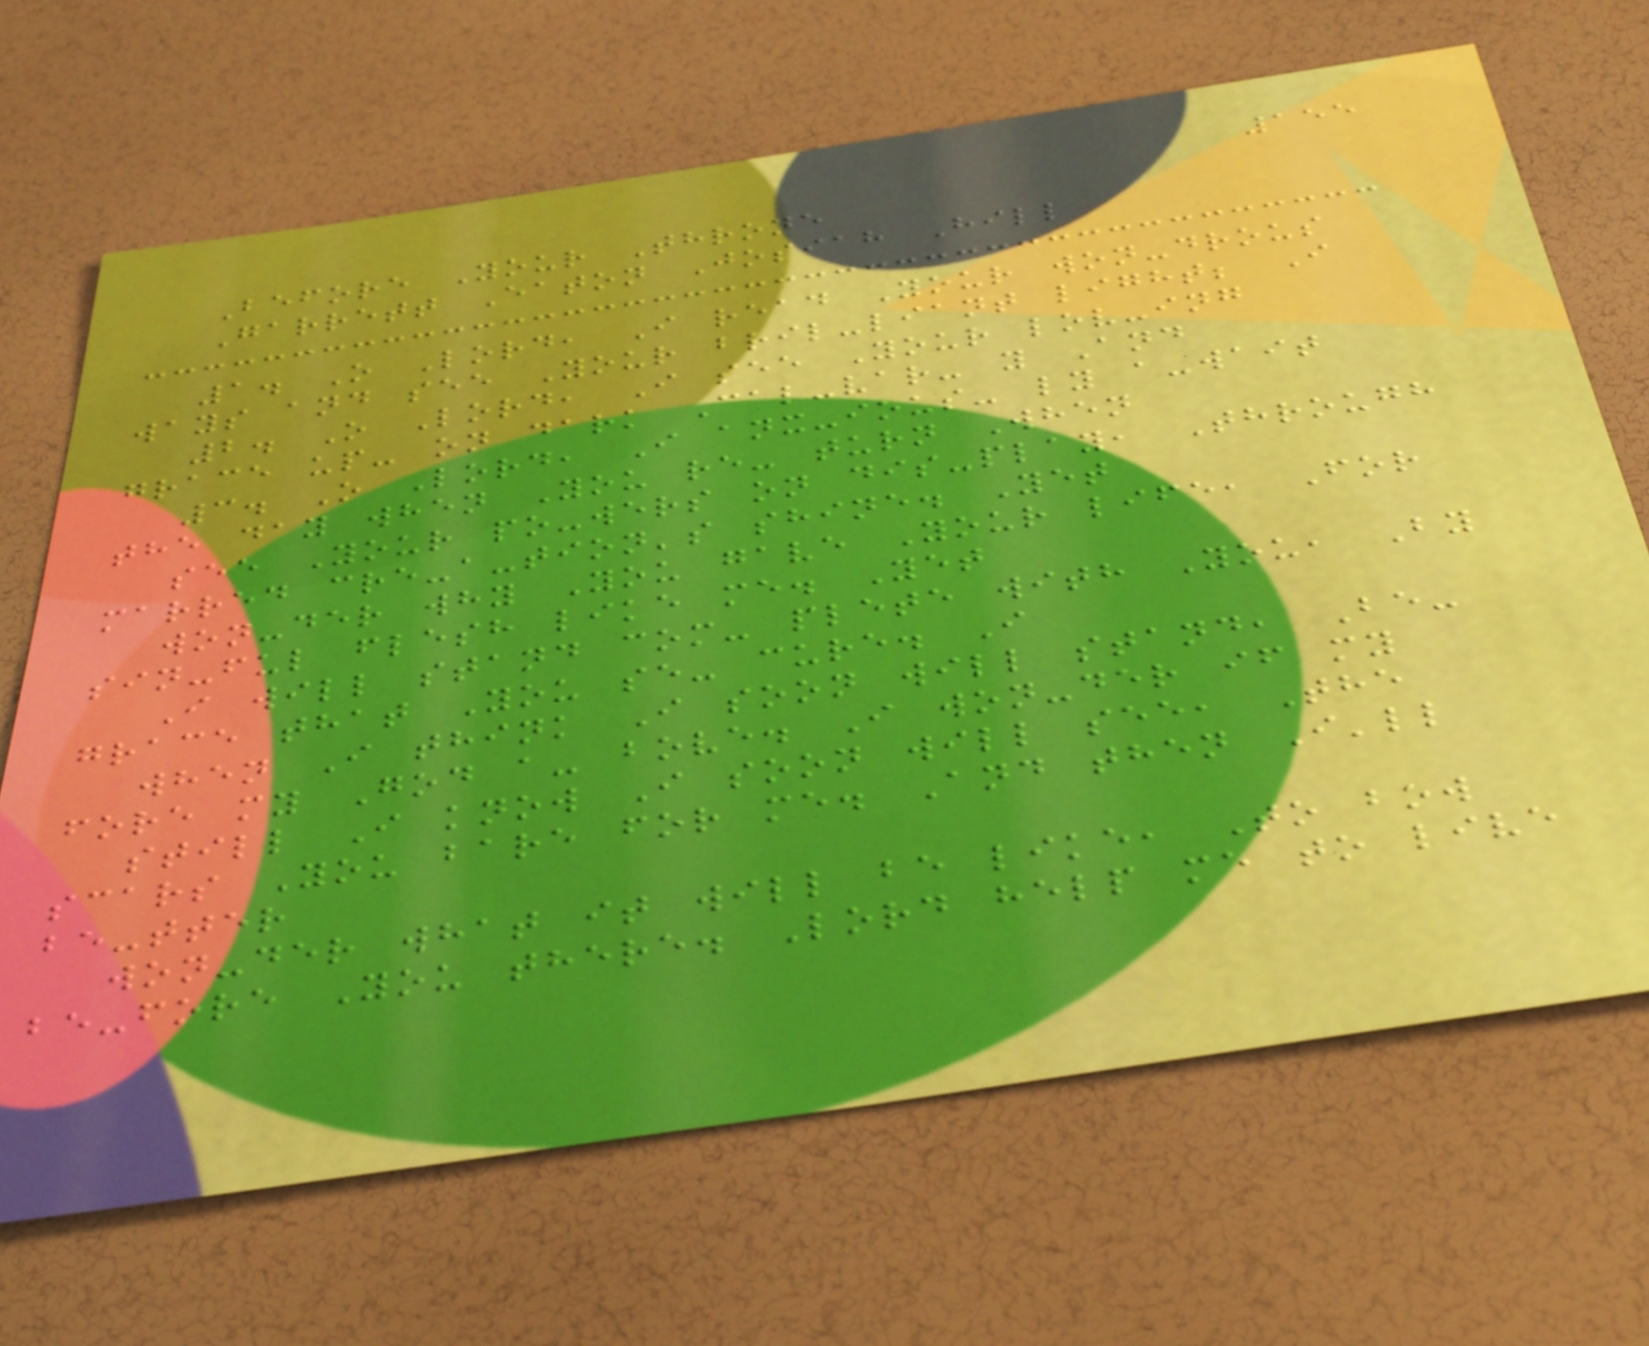155
Before Your Throne
Garrett Eaton Josiah Hill
1. O Lord, I read Your won-drous
ways and see Your bril-liant light; I
2. O Lord, I see Your lov-ing
grace up- on dark Cal-var- y And
3. O Lord, I anx-ious- ly a-wait
the day when You re- turn When
see Your po-wers on dis-play, Through
marred cre-a-tion's shine. Yet
won-der why You gave Your life, For
sin-ful flesh like me. Yet
I will stand com- plete with You, By
grace that You se- cure. I
when I think I soon will stand, Be-
fore my God a- bove. I won-der if my
still I know I soon will see, The
scars You bare for me. And then I'll
be-tter
won-der what it will be like, To bow
be-fore You there. Lord help me to live
